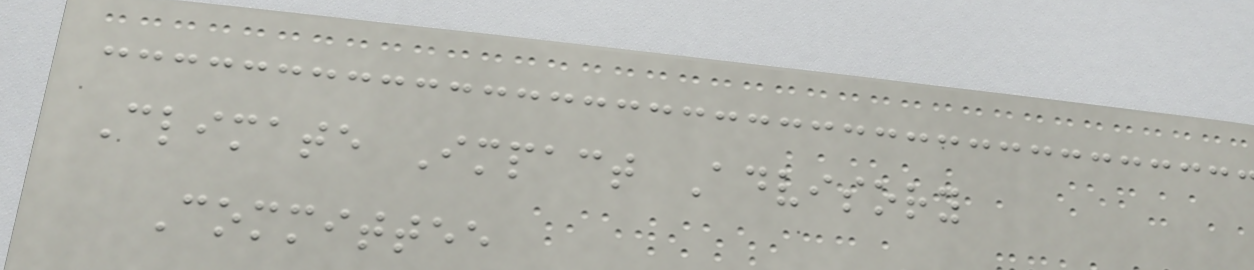Climate Impact Advisory
Committee
